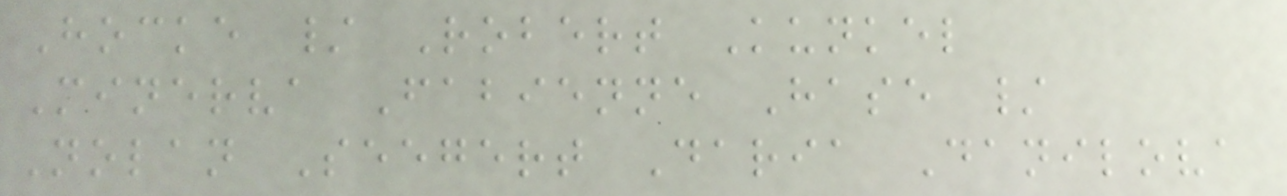Hocke / Robert Kunkel
Minerva Fabienne Hase /
Nolan Seegert Daria Danilova
